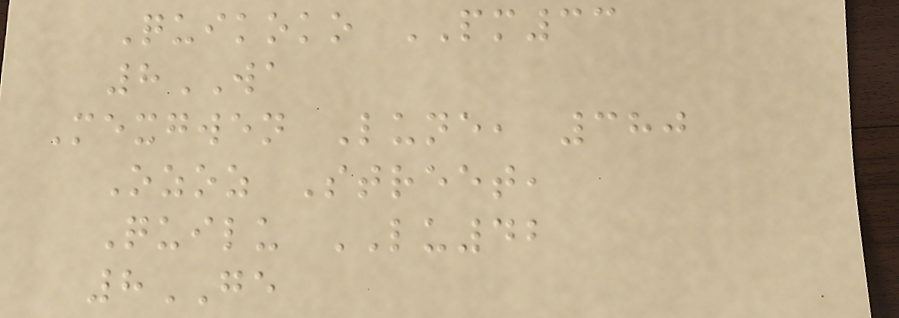Quikoko PM33
8WA
Mexgwen Lune, 380
Ozoz Street,
Quilu LU42
8GE
